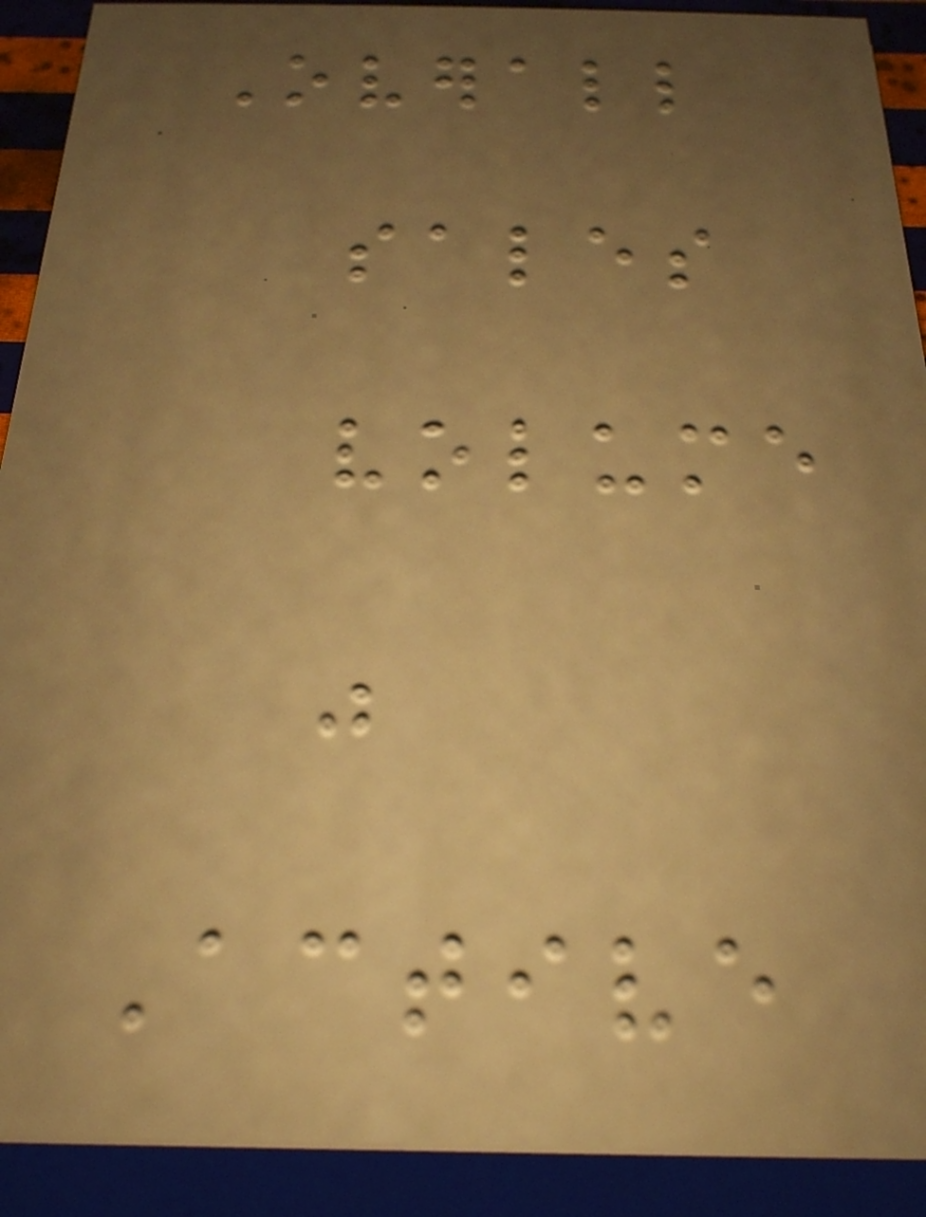Overall
sales
volume
was
Active
